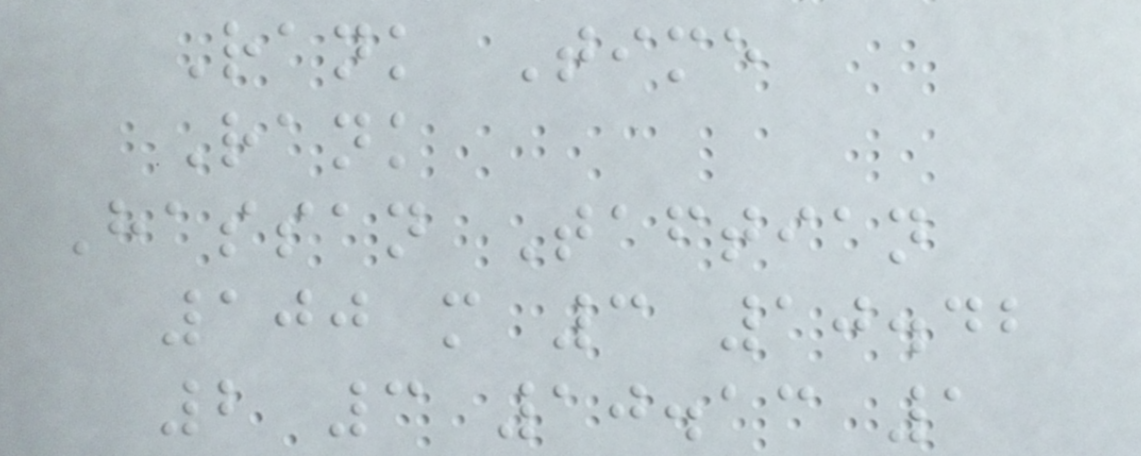Rank Time
Rank
Hassan Taftian
100 m 3 10.42
2 3 10.13 1
